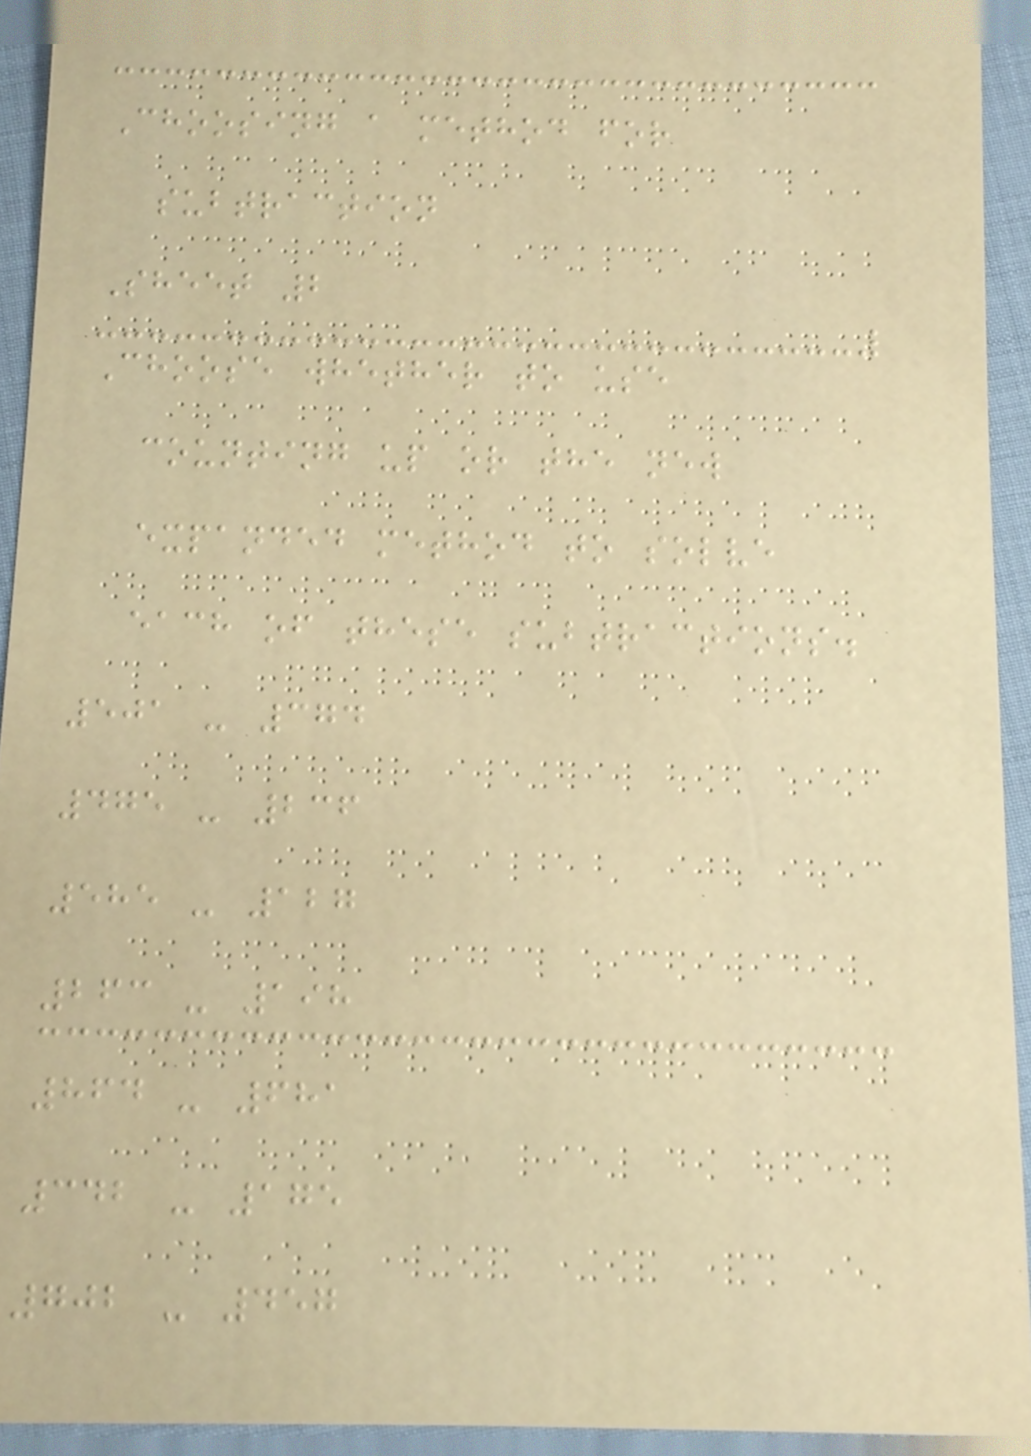Choosing a method for
subtraction
Sheet 2
Choose whether to use
counting up or the new
expanded method to solve
each of these subtractions.
501 - 374
475 - 236
585 - 127
263 - 198
864 - 681
342 - 175
702 - 457
